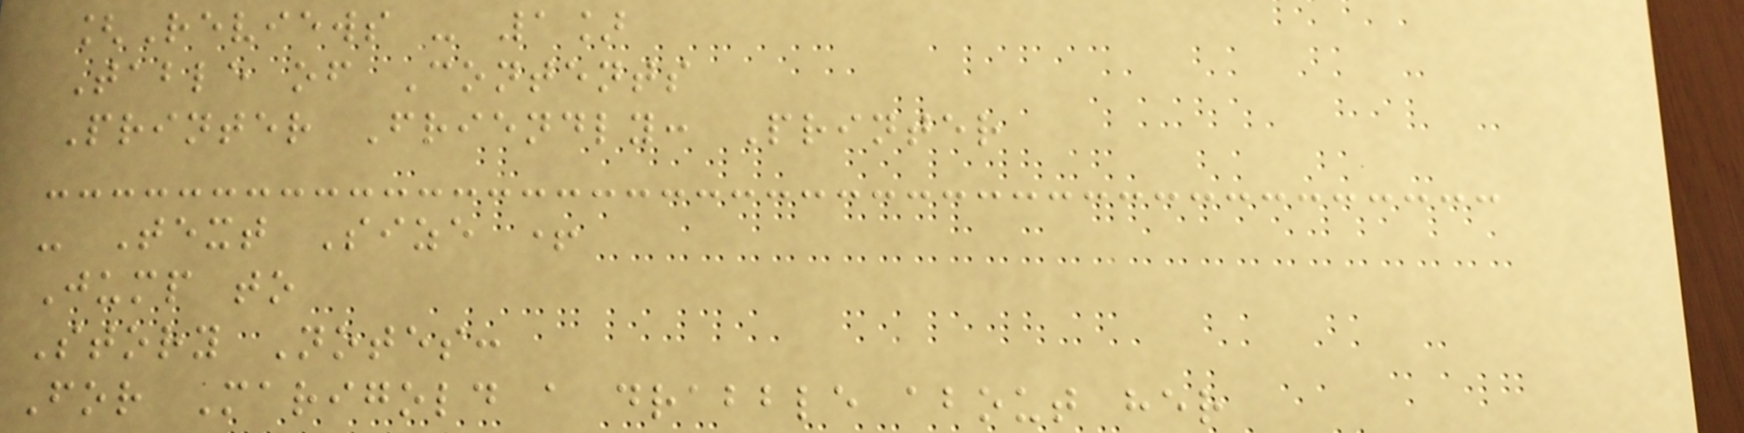[Reviews - 1]
Table of Contents
Printer Friendly: Printer
- Text Size +
Jump to
Story Notes:
For Marigold a drabble about her
